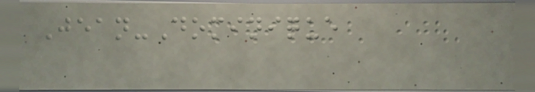Jean-Dominique
